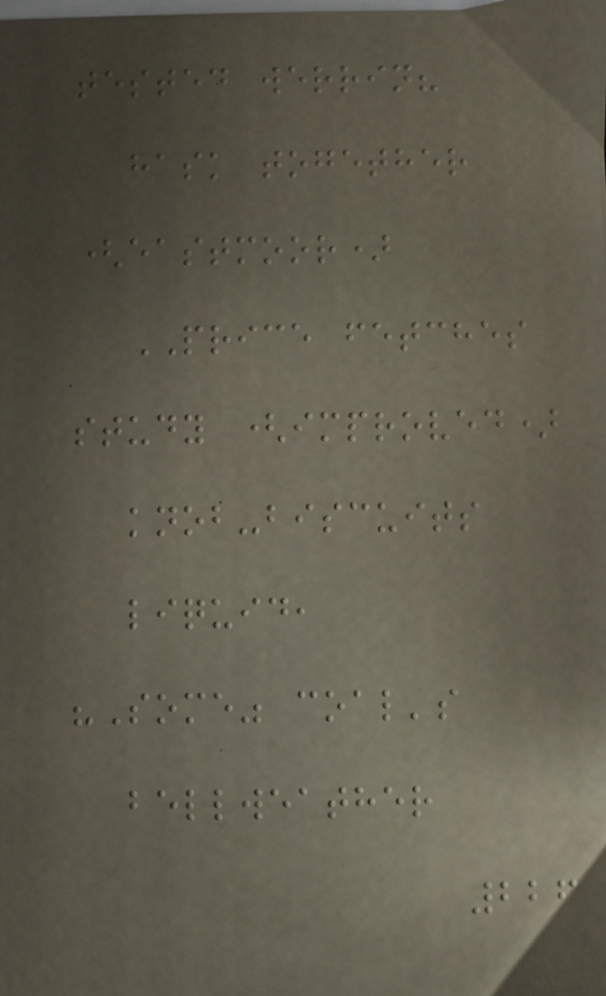tested werrin?
hask together
(eastmoor)
PRICE fetches
study (improved)
knob-biscuits
liquid,
"Some" coal's
bellweather
226
